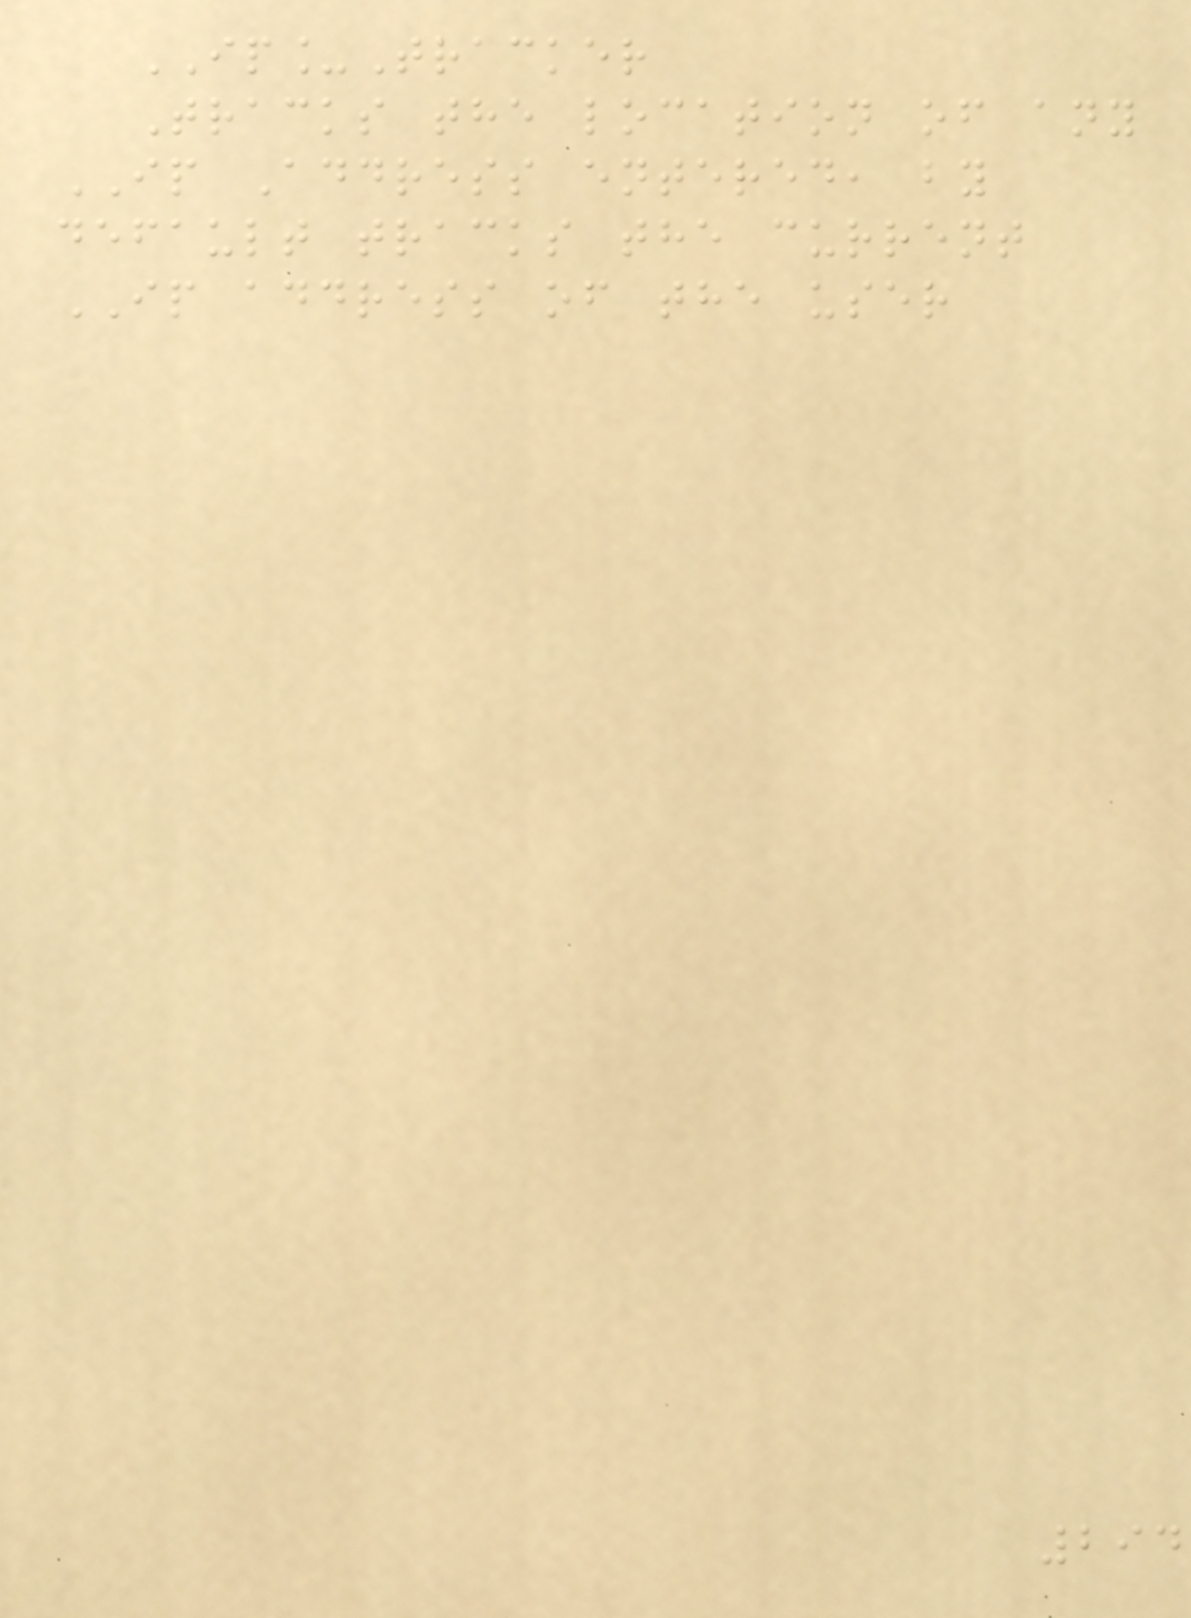IP_Tracker
Tracks the location of any
IP Address entered, by
default tracks the current
IP address of the user
294
